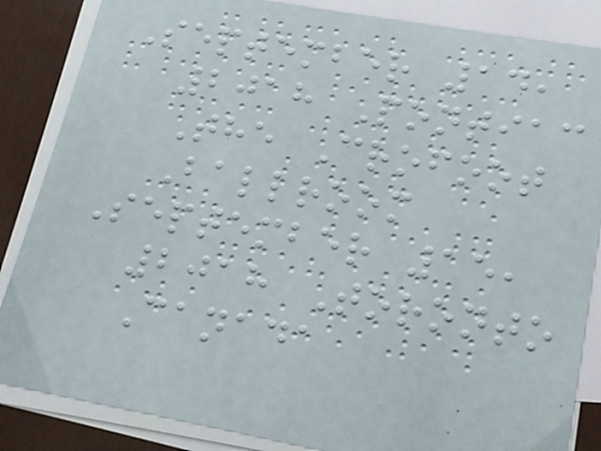September 14,
2018 Pontiac
The Crofoot
Ballroom
September 15,
2018 Toronto
Canada
